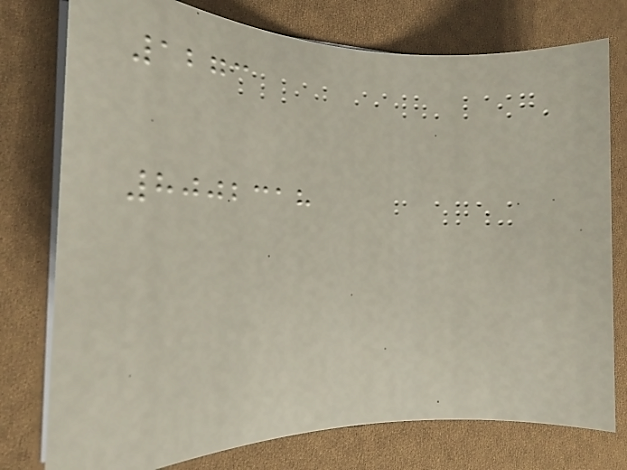1273
8002318
